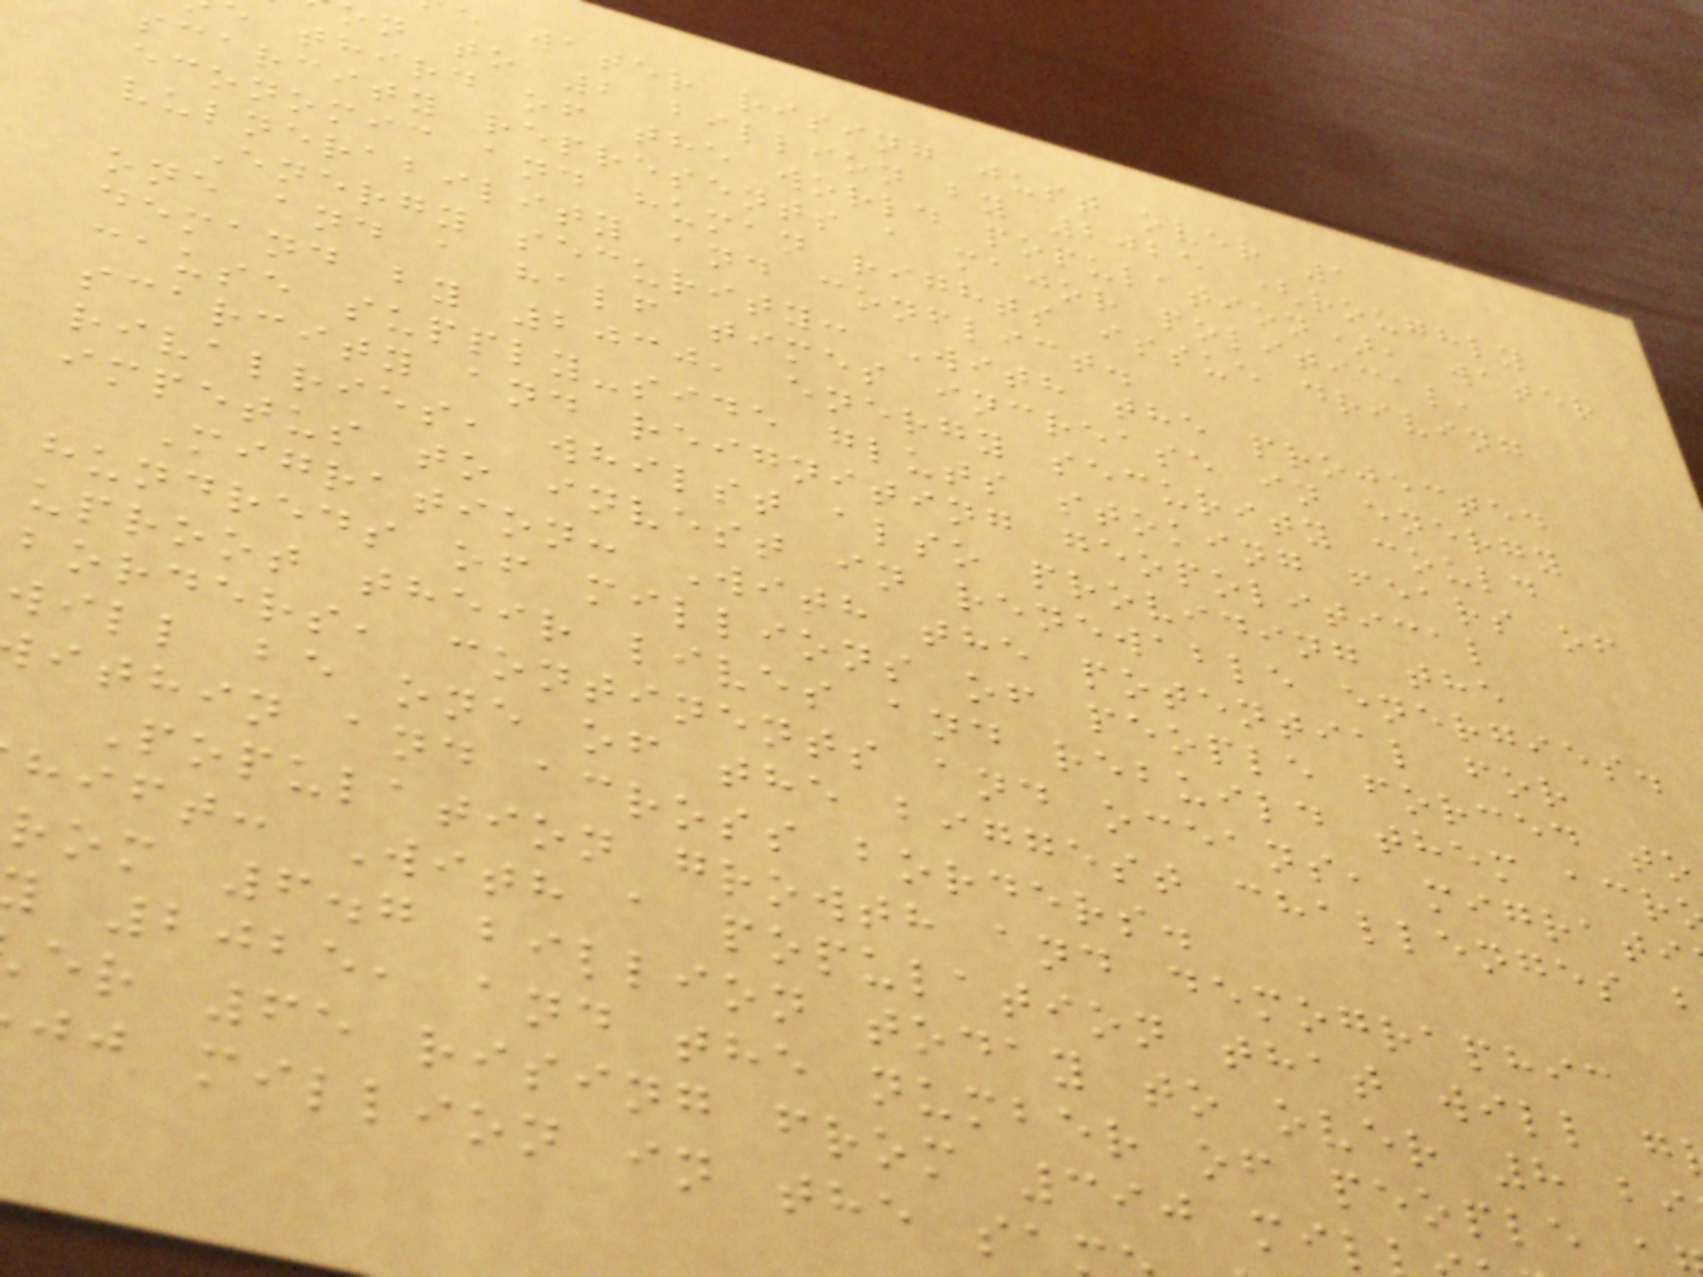e water rising just over 1
n to 2 billion by 2025 (roughly
third of the world population), water
scarcity represents a major political,
economic and human rights issue driving
vulnerability and conflict.
Energy security: With the projected
one and a half times increase in energy
demand by 2030, energy security could
cause supply-side gluts stoking fears of
scarcity and reigniting geopolitical
rivalries, whilst also providing the
impetus to invest in renewable energies.
Migration: With the potential for
hundreds of millions of people forced to
uproot their lives and rebuild them acr
borders, continents and oceans, migrati
will be one of the biggest challenges
ithin and across borders.
Population growth and demographic
hift: With a population that will g
rom 6.7 billion today to over 8 bi
2025, and the number of people
er 65 rising from 390 mil
jj million in the sa
